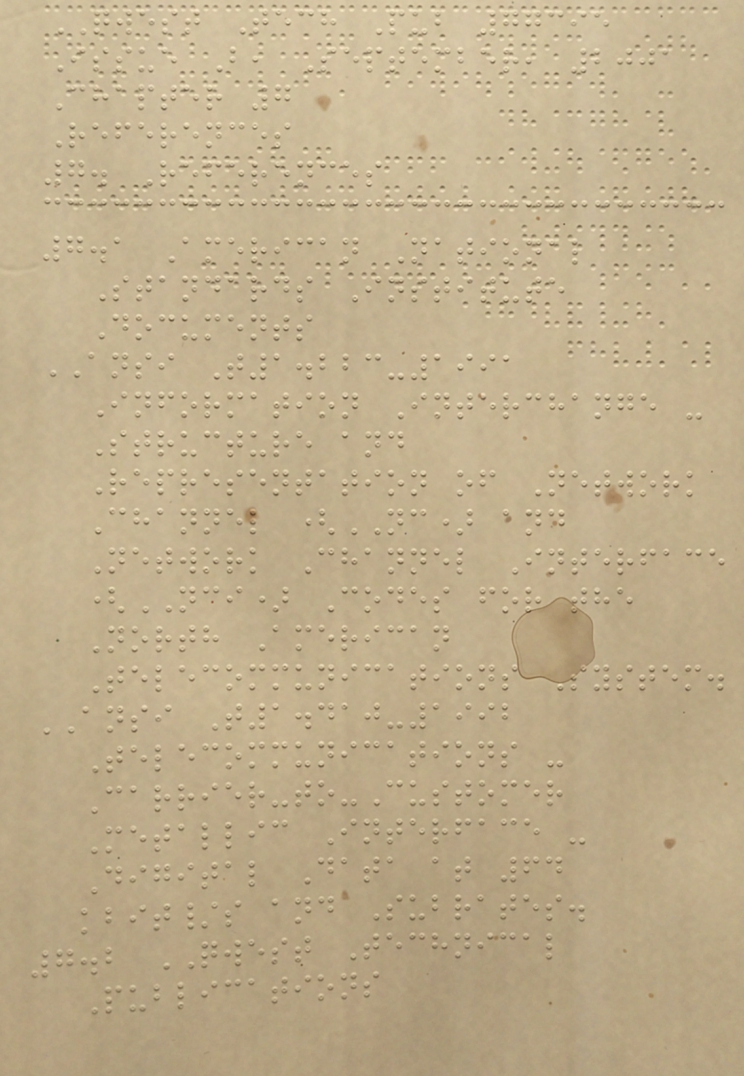QWEST Tech Pub 77395
Issue B, September, 2001
Chapter 7
References
7. References
7.1 American National
Standards Institute
Documents
ANSI T1.223-1991
Information Interchange -
Structure and
Representation of Network
Channel (NC) and
Network Channel Interface
(NCI) Codes for the
North American
Telecommunications System.
ANSI T1.410-1992
Telecommunications -
Carrier-to-Customer
Metallic Interface -
Digital Data at 64
kbit/s and Subrates.
7.2 QWEST Technical
Publications
